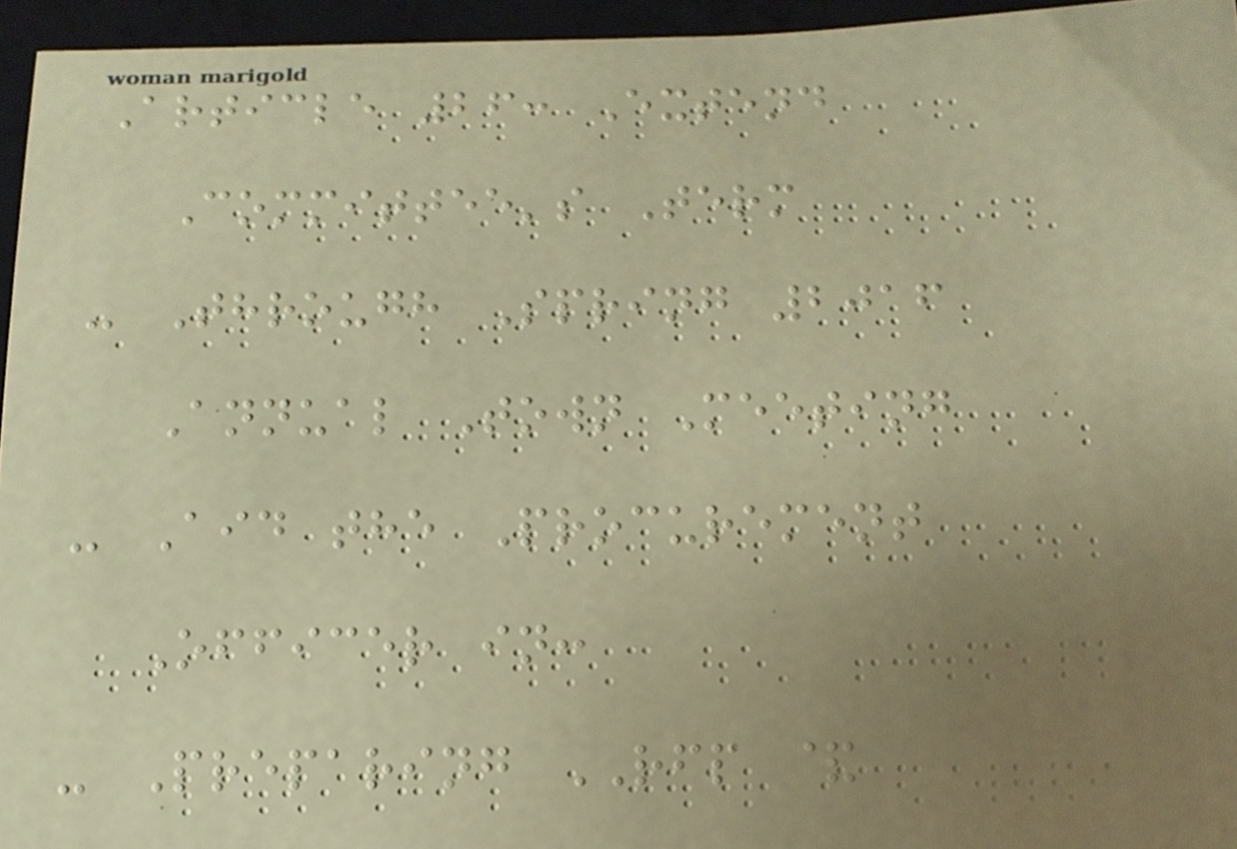Article 26: Extend
Committee's Term
- Through Spring 2016
Annual Town Meeting
- Aid the Procurement
Officer in:
- Preparing RFP &
